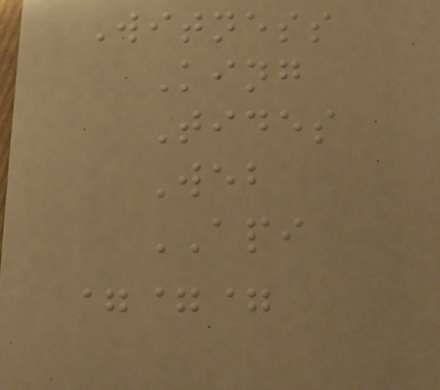Witness
King
Tides
Web
API
===
